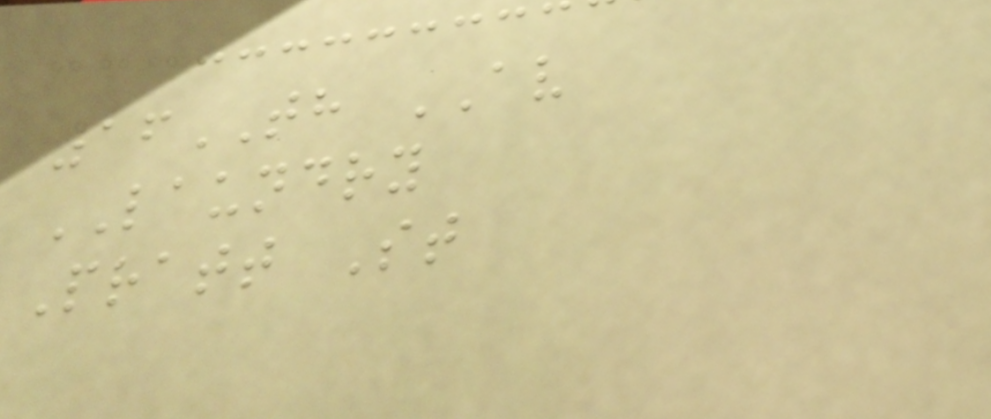16TH AV
LAUNDRY
Pratt St
